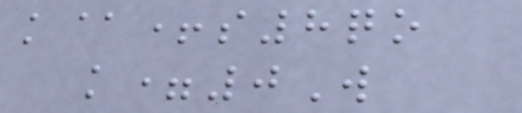k@+s8qo
k=0W
